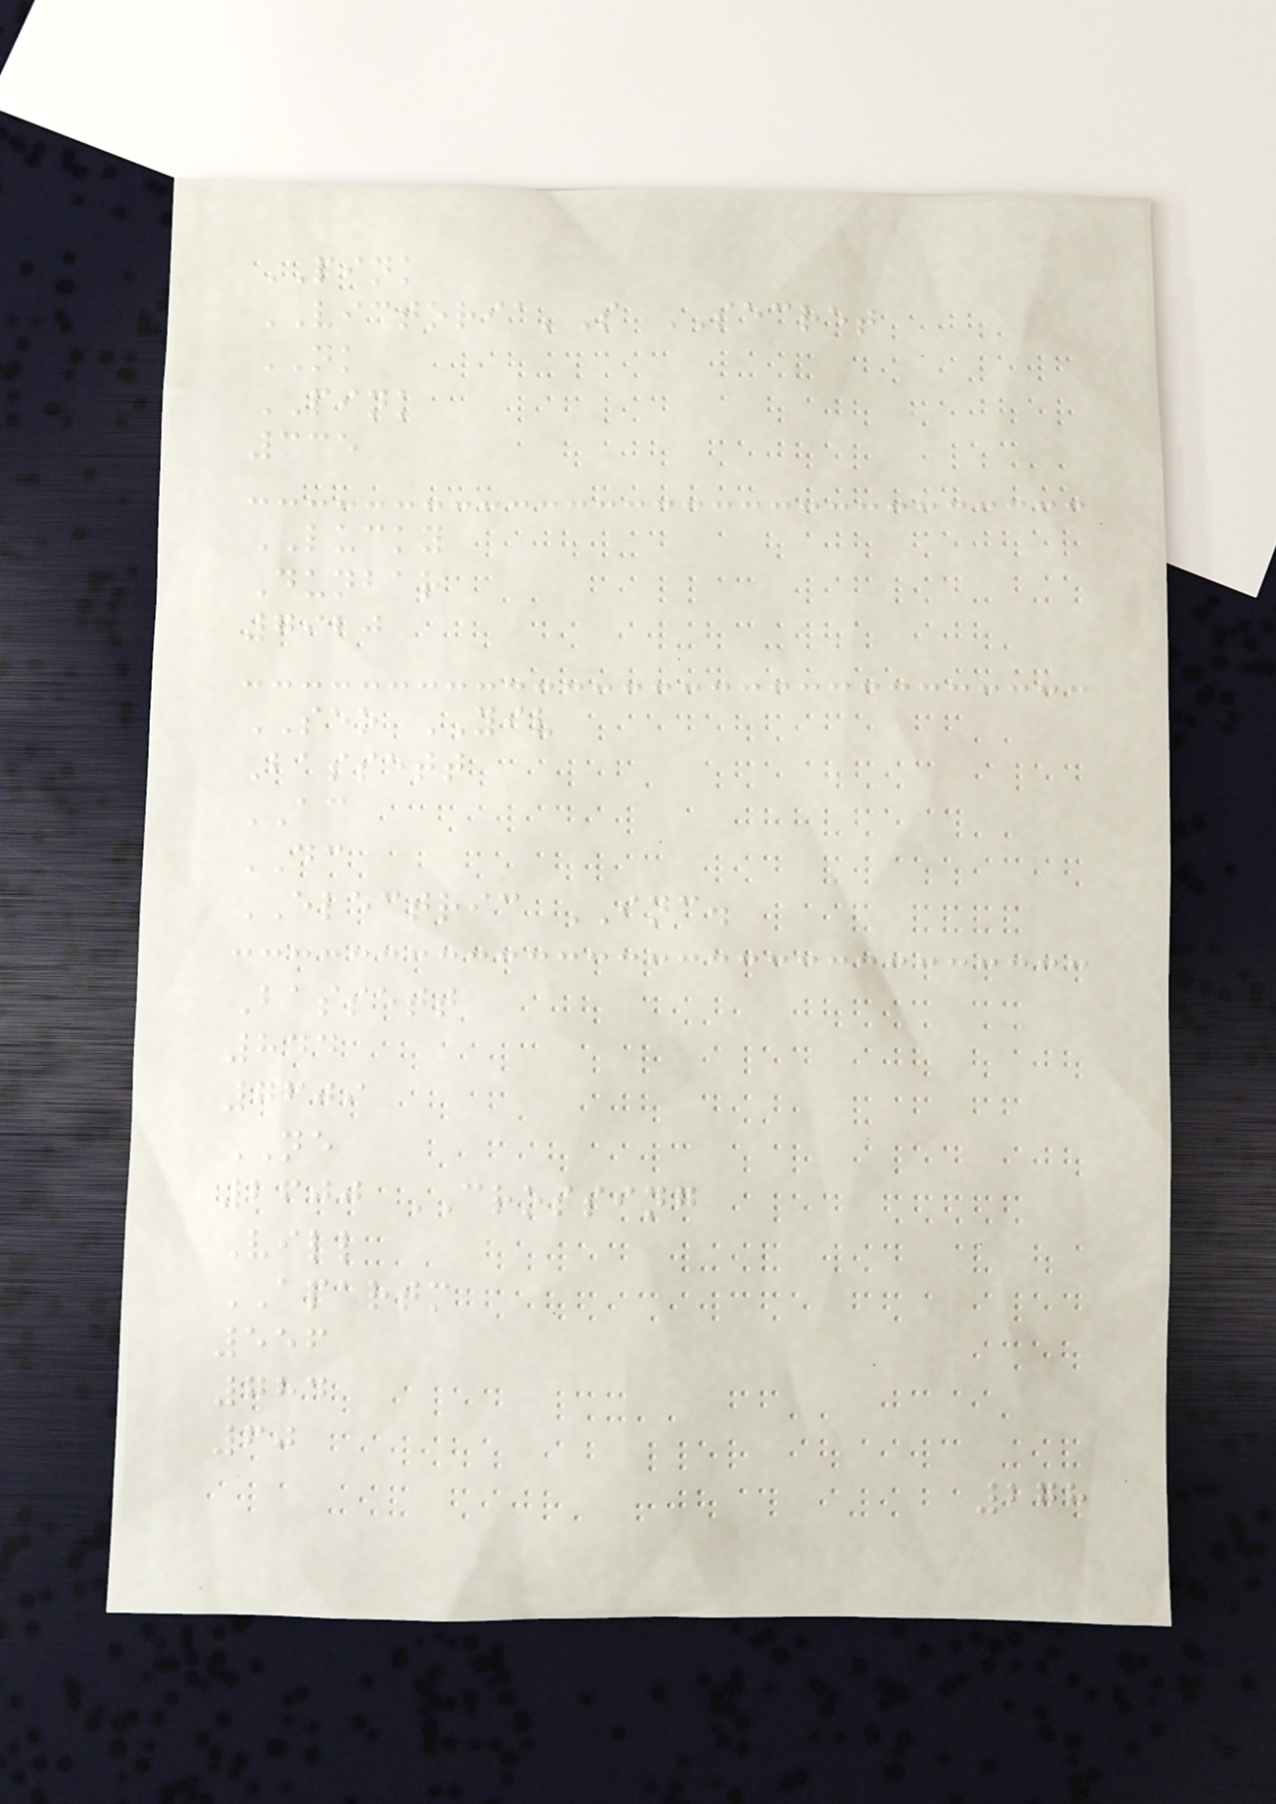PINK
VICTORIA'S SECRET
NK
PINK
335
LUCKY
Dunbar
7920
SEO YIV
Bassett
AC
DC
ELECTRIC INC.
Bassett
844
7609
NE
2600 CROSSING
Vill
APARTM
556
784
60
278
